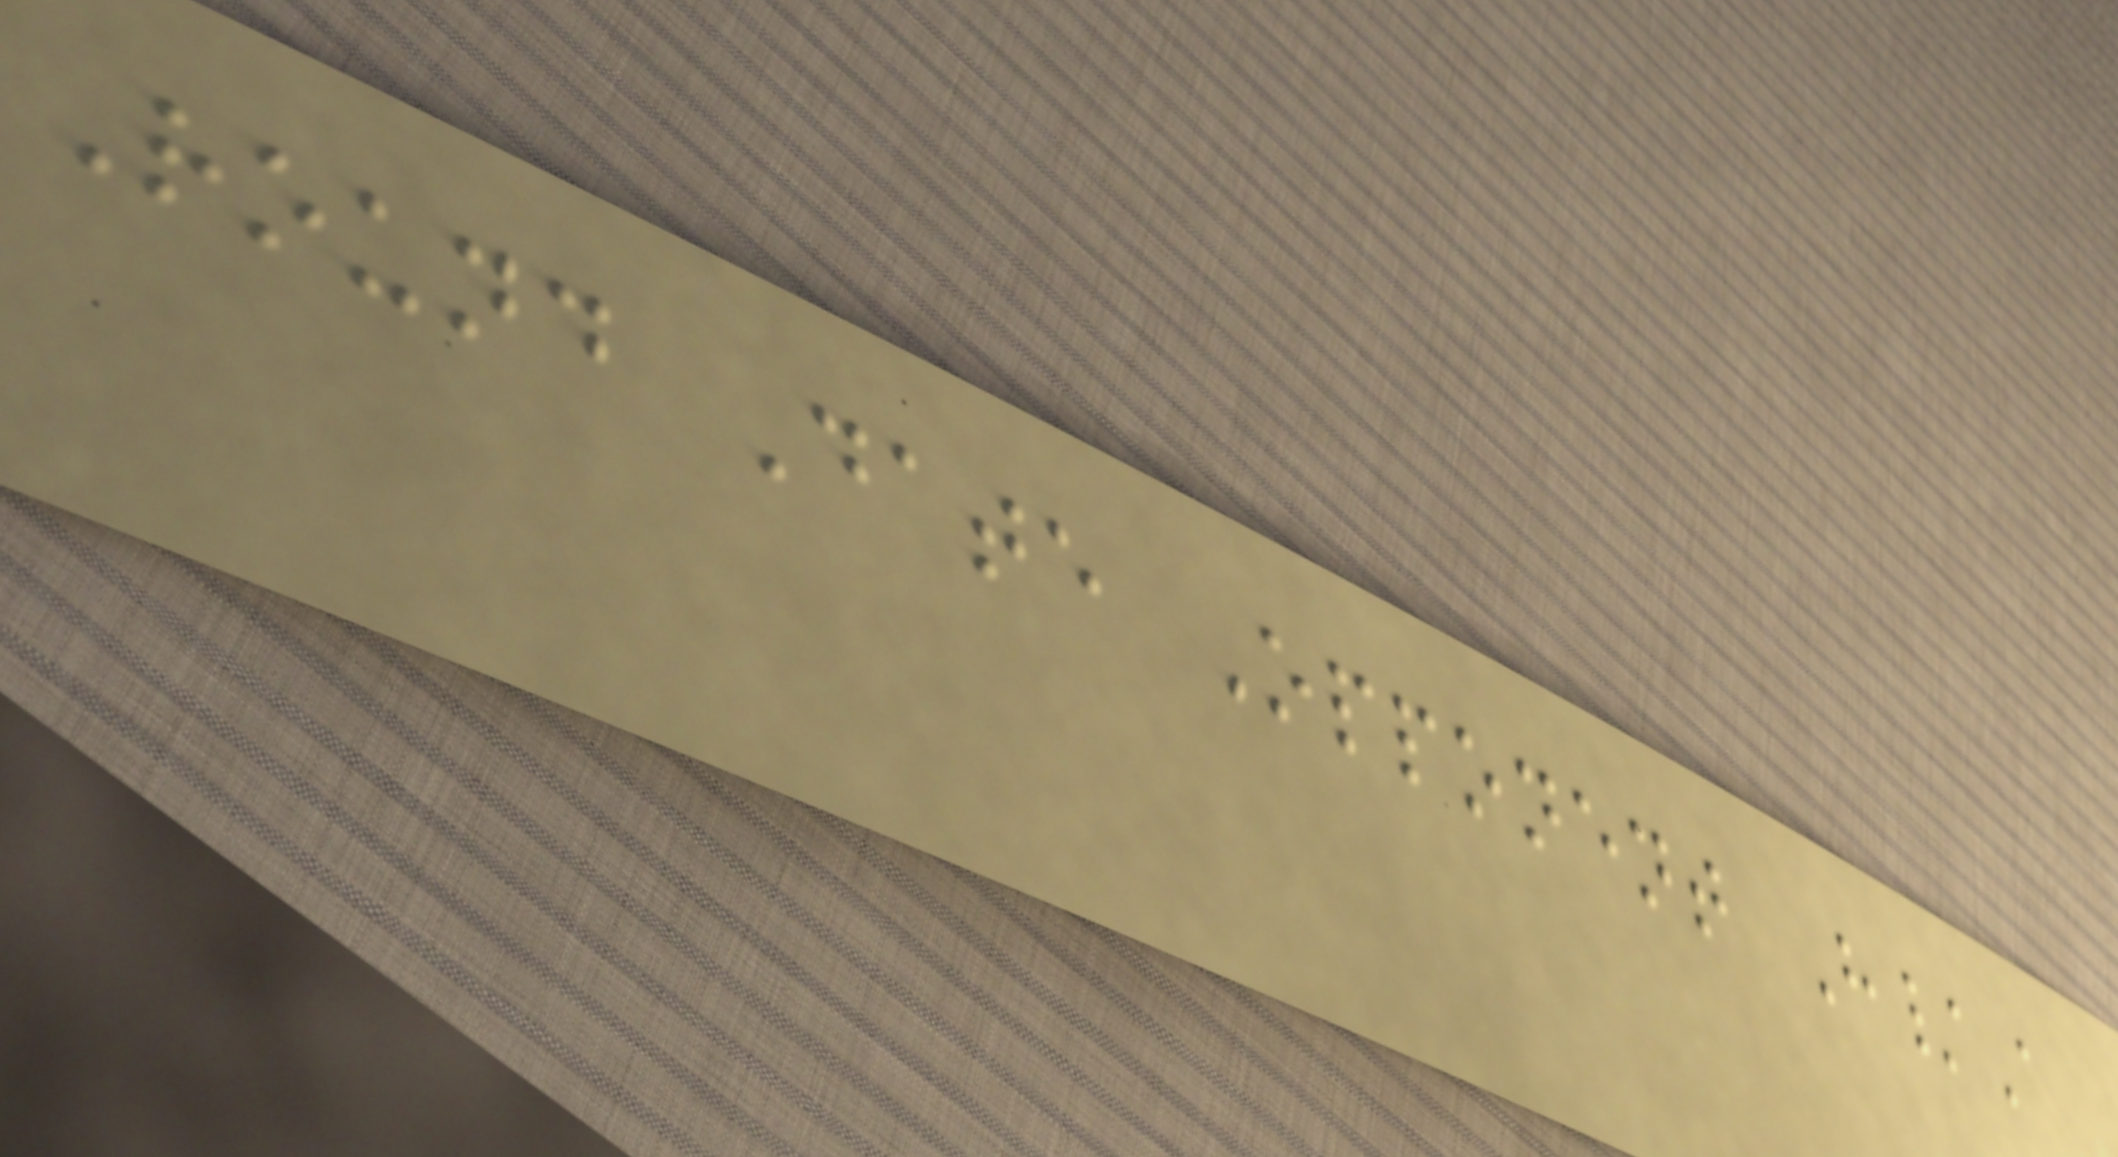Round Date Opponent H/A
